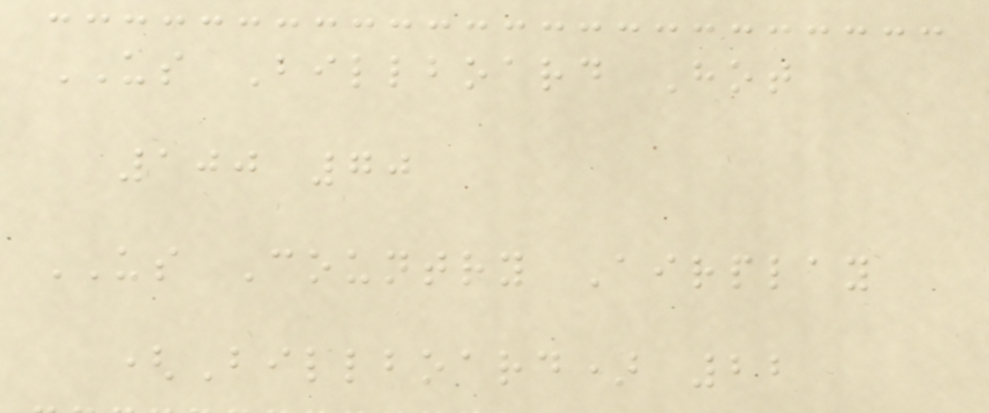US Billboard Hot
100 70
US Country Airplay
(Billboard) 22
